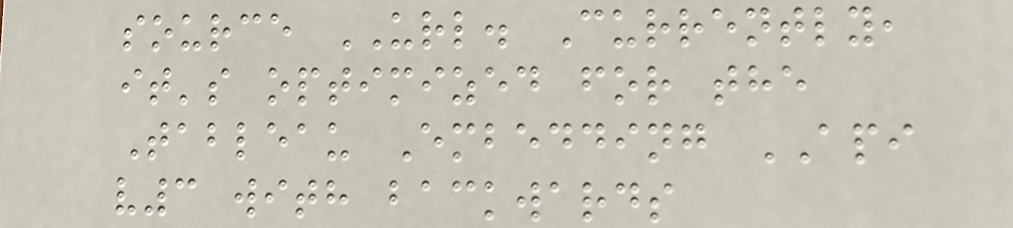source URL. Currently,
it's optimized for the
Tableau Embedding API
v3 with backwards
